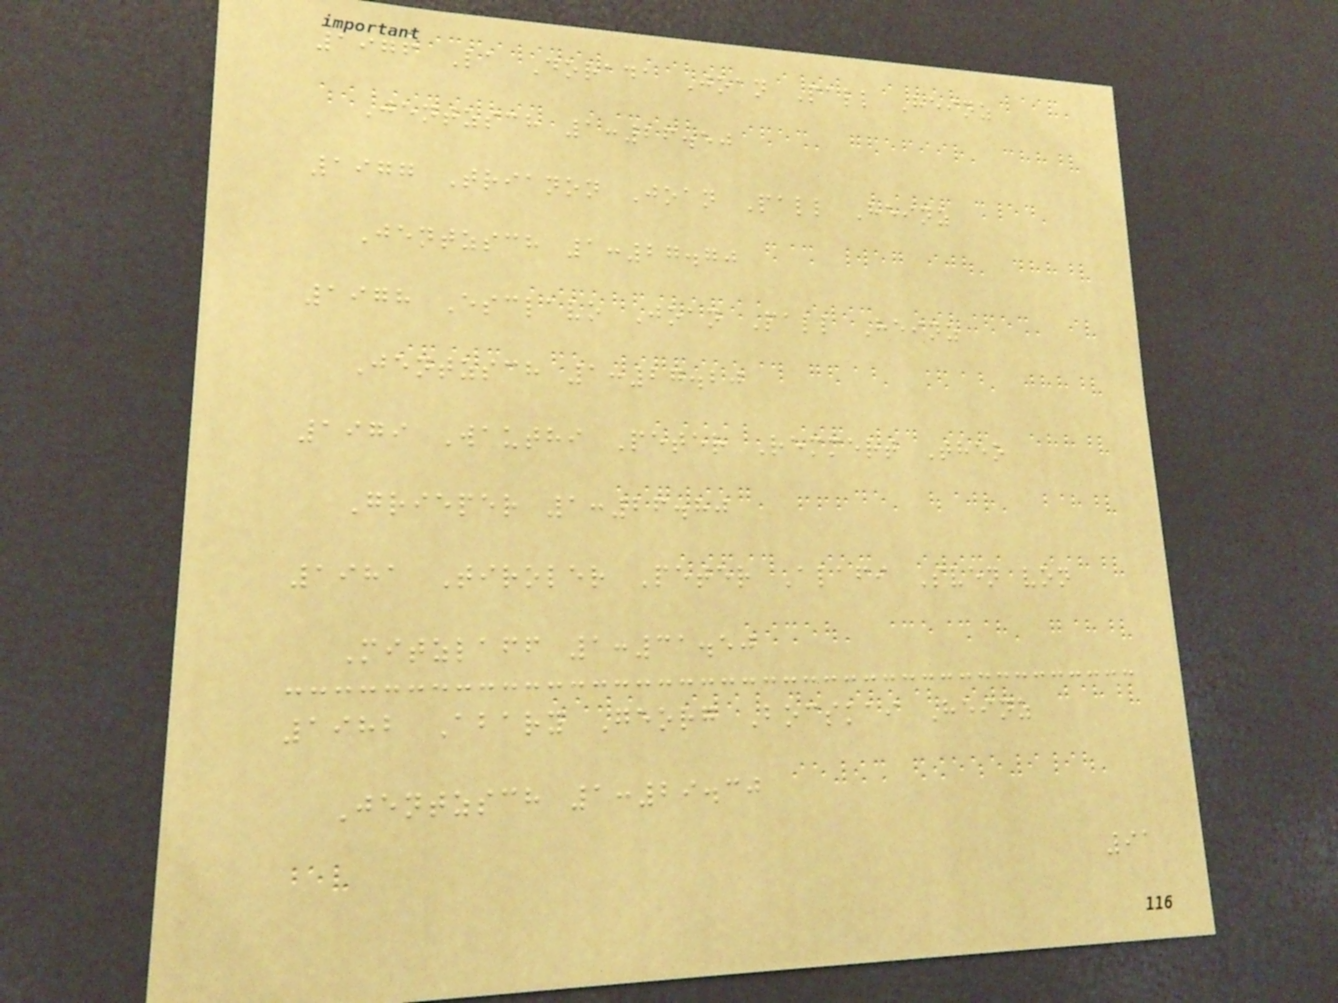1976 La Dorada Joan Pall Heinz
Jentzsch 1:26.50
1977 Trianon Joan Pall Heinz
Jentzsch 1:27.70
1978 Esclavo Joan Pall Heinz
Jentzsch 1:27.20
1979 Wauthi Peter Remmert Theo
Grieper 1:26.80
1981 Tiroler Peter Alafi Sven von
Mitzlaff 1:31.50
1982 Abary Georg Bocskai Heinz
Jentzsch 1:29.30
91
